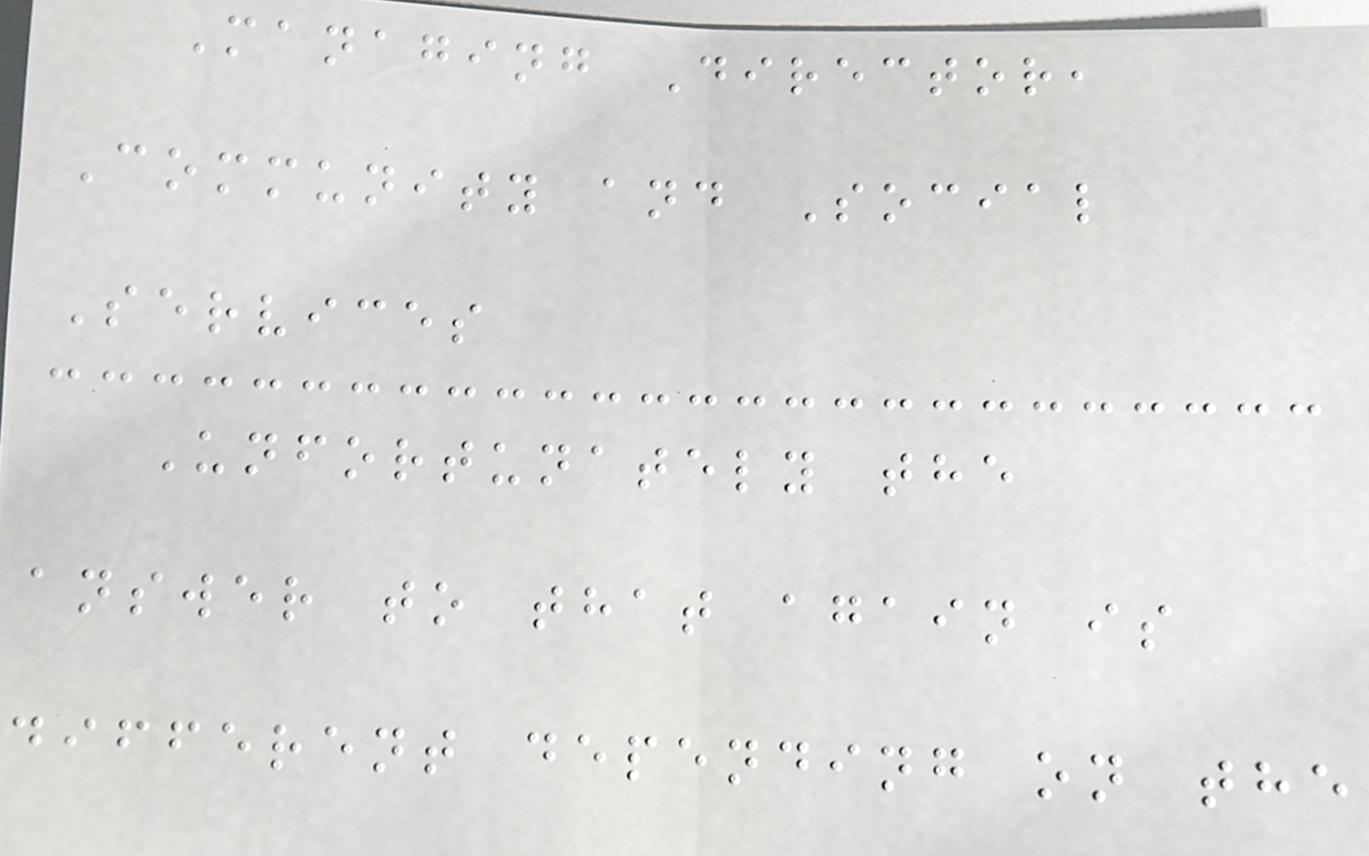Managing Director,
Community and Social
Services
Unfortunately the
answer to that again is
different depending on the
